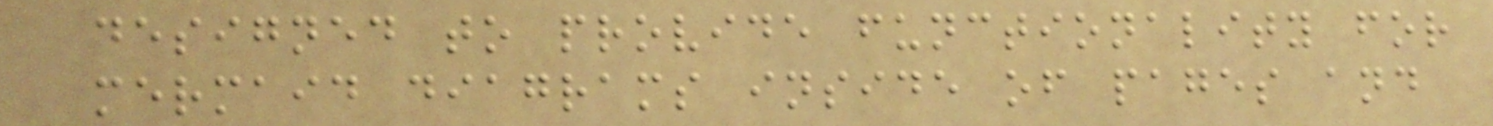designed to provide functionality for
mermaid diagrams inside of pages and
